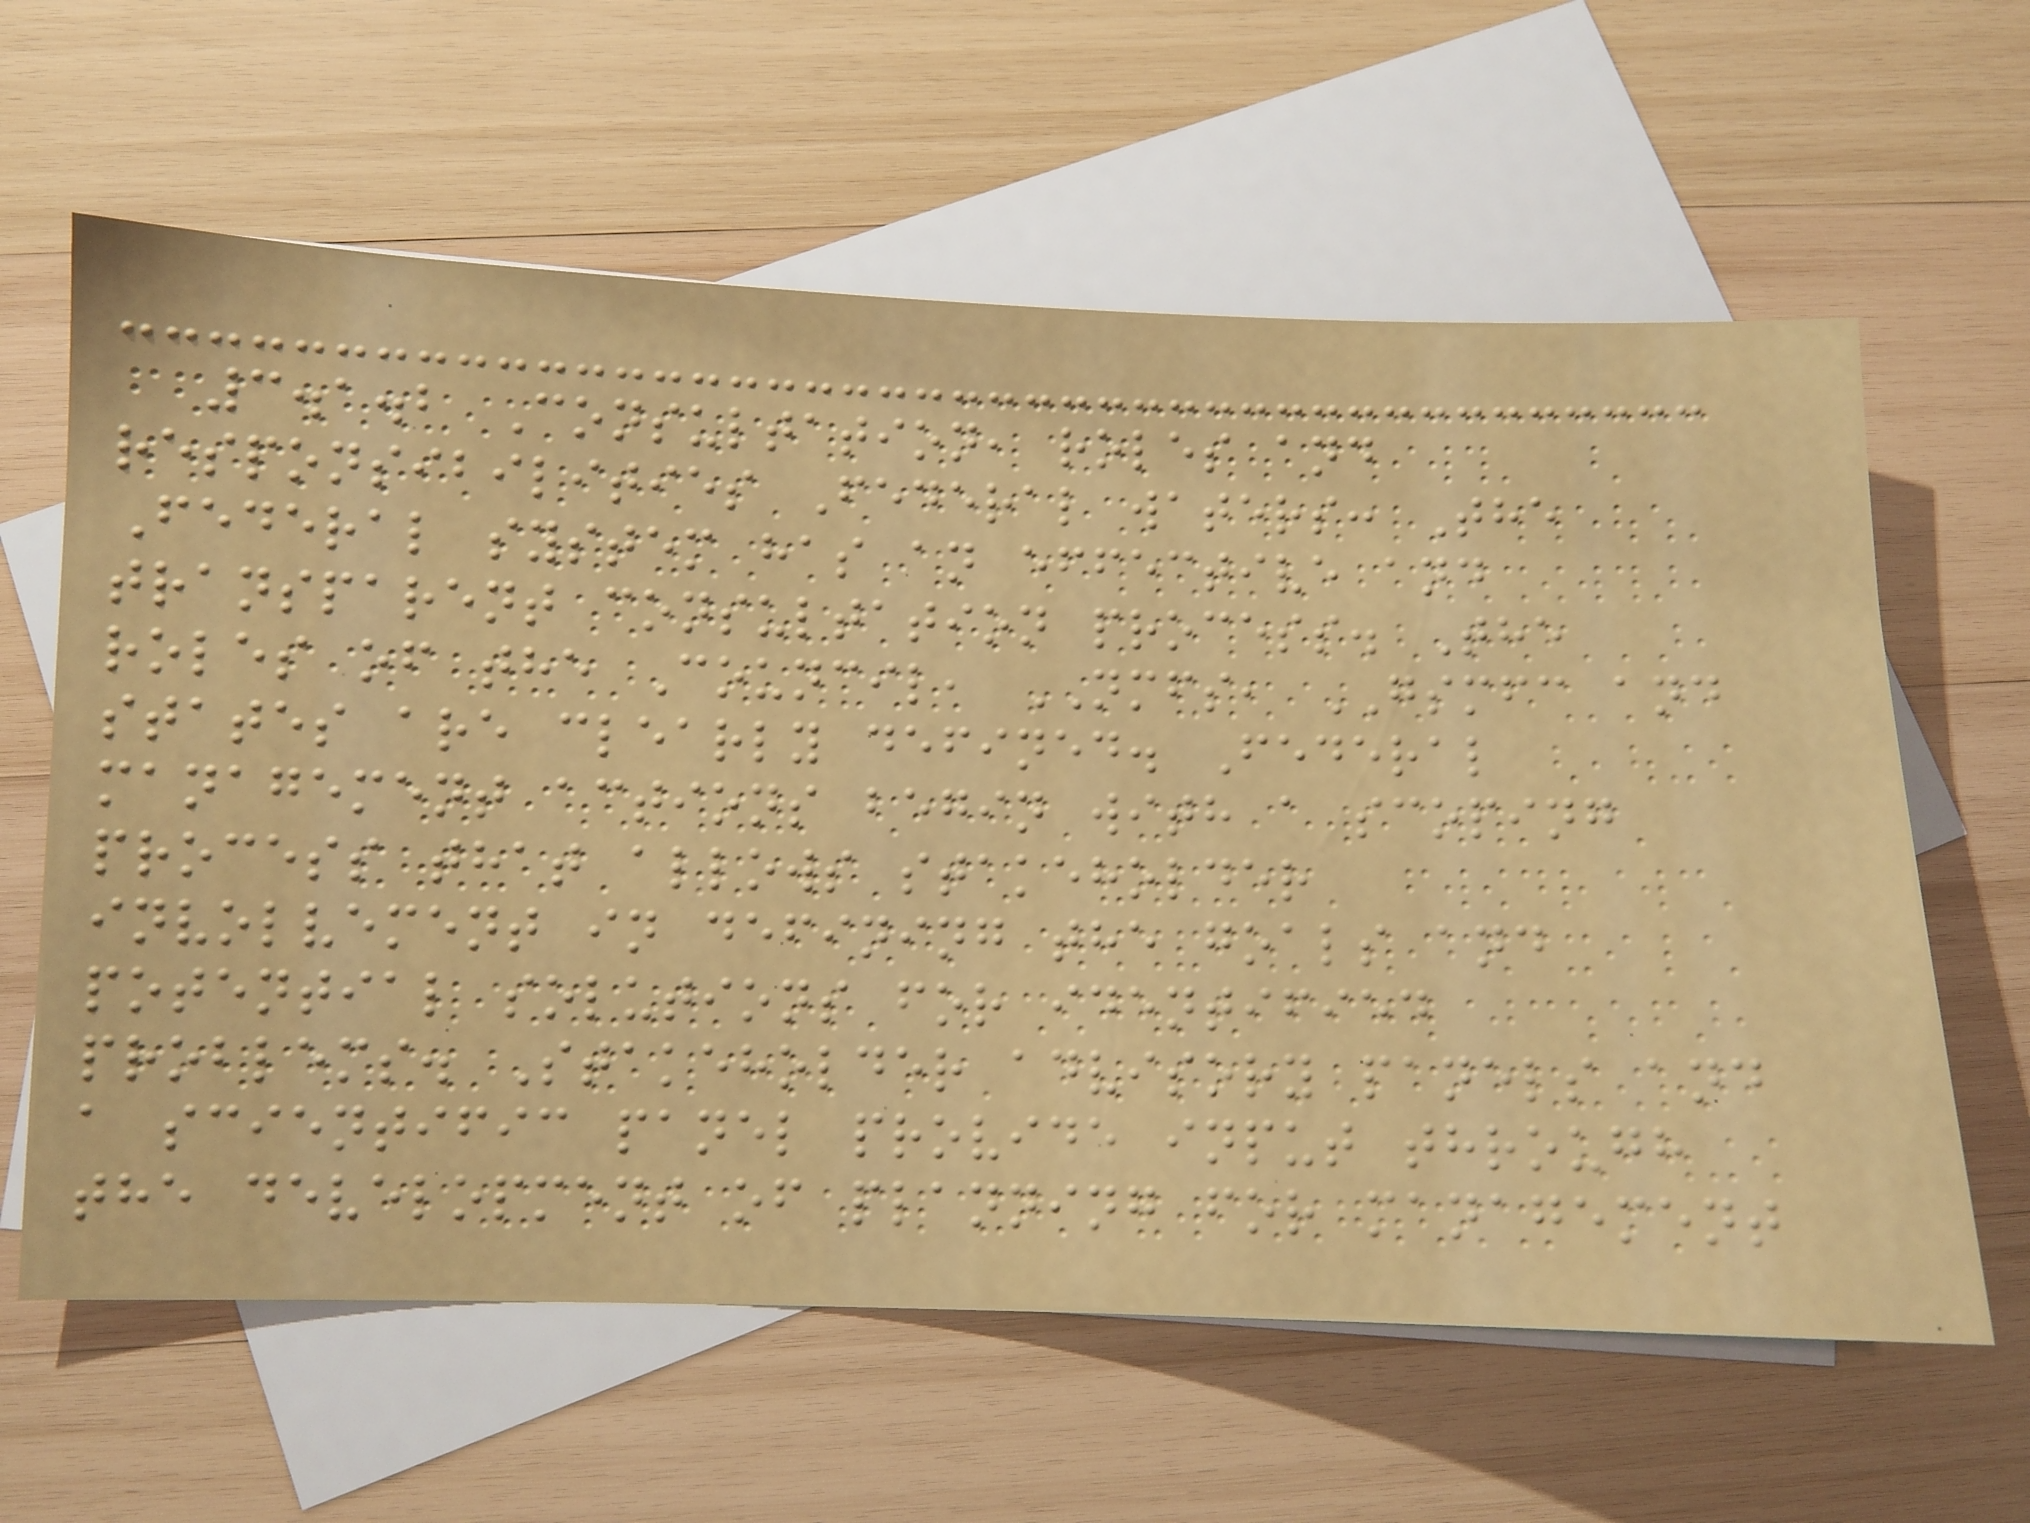3.1.2 Consultation, roles and
responsibilities Federal waters: The
Federal system has an effective and
transparent consultation process. The
roles of the Council, NMFS, GSMFC and
states are clearly defined. Federal
management actions begin with a scoping
process that allows stakeholder
involvement in defining the goals and
potential solutions for identified
problems. Stakeholder advisory panels and
a scientific panel provide input through
the development of planning for management
